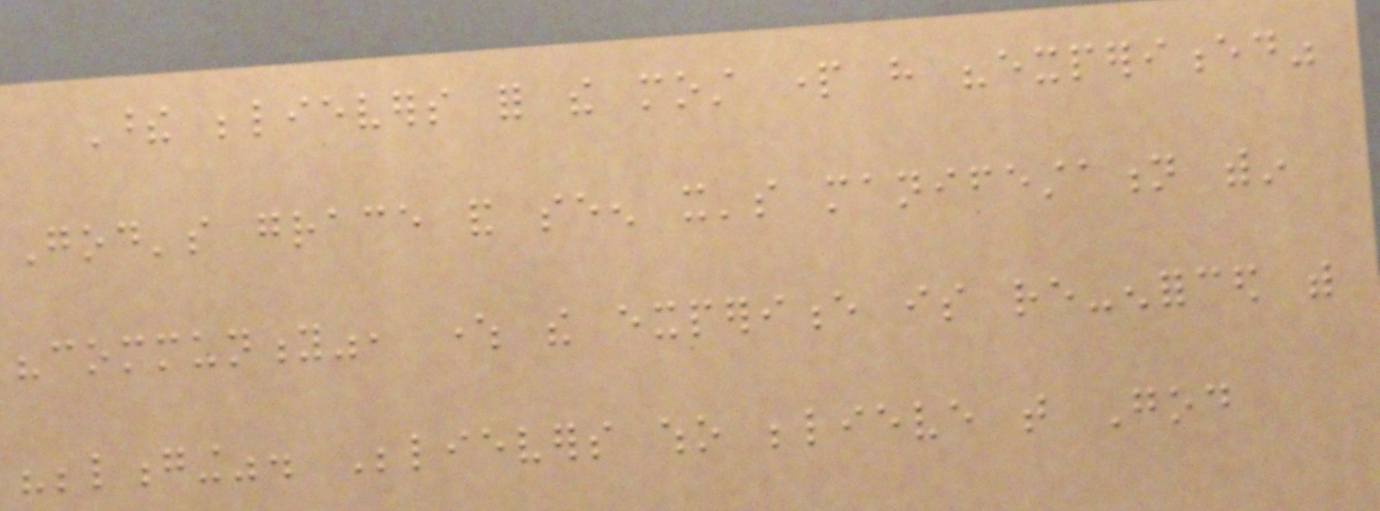These believers for the most part have "experienced"
God's grace and seen it's manifestation within
"community", where the experience is re-enforced with
"belonging". Believers who believe that God
